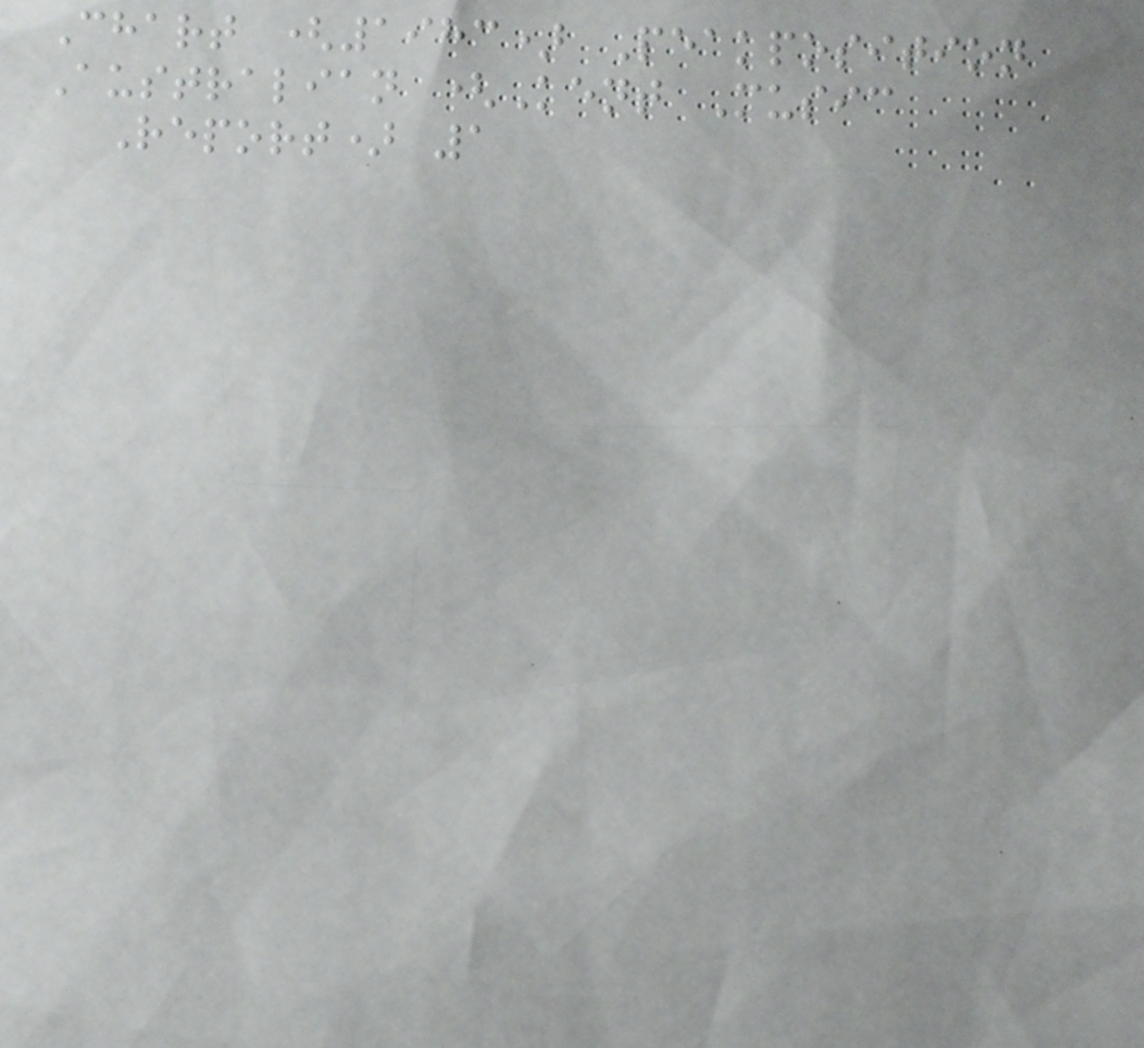Chart (1983) Peakposition
Australian (Kent Music
Report) 1
